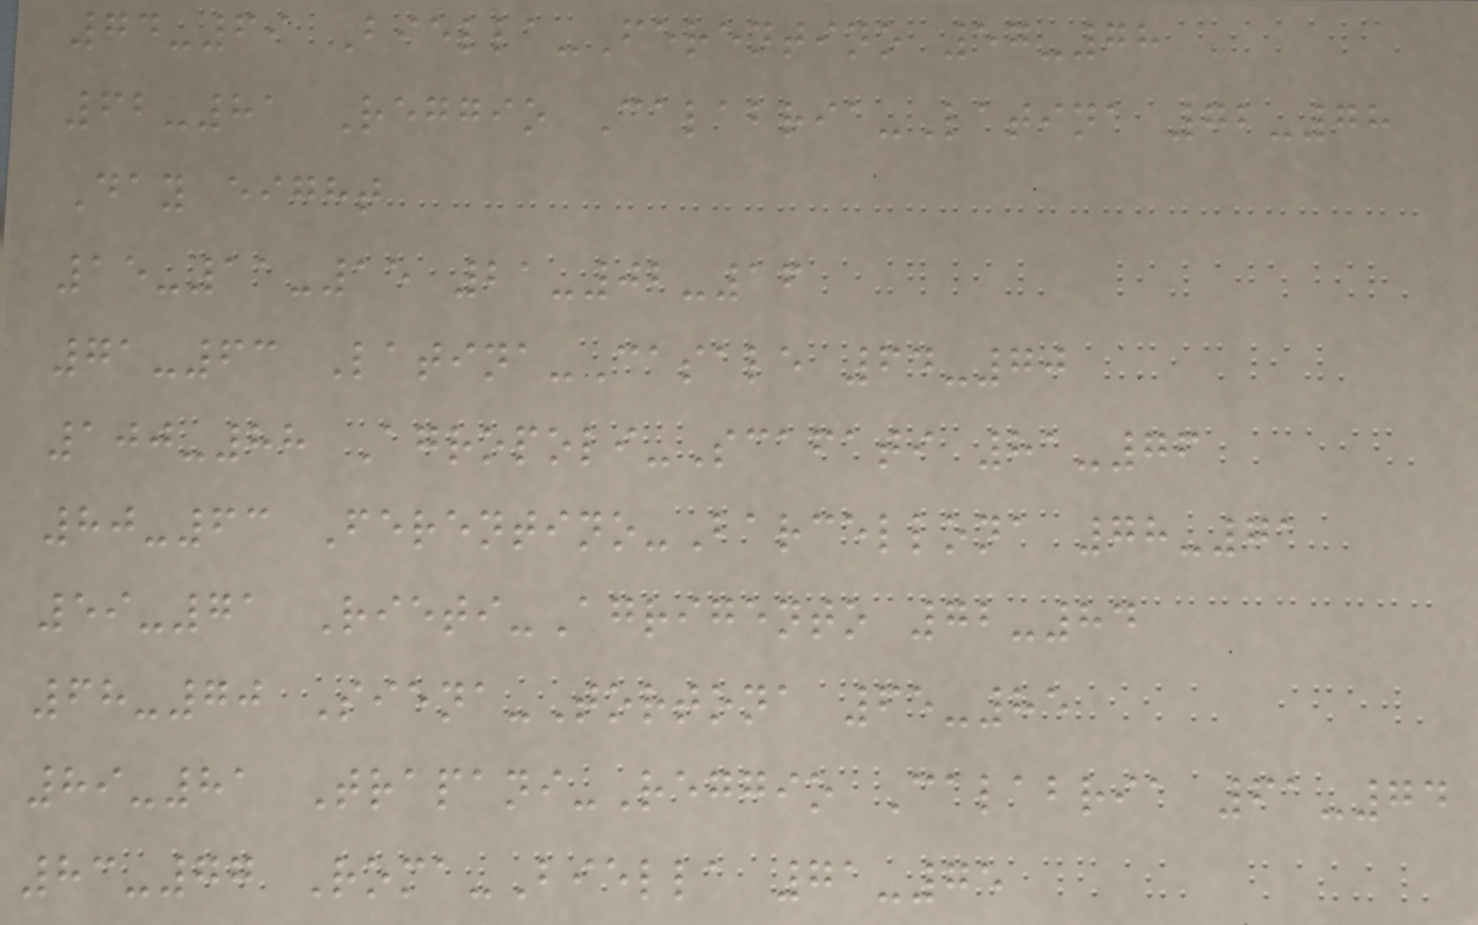74-69 Biella-Ferentino 57-78
62-81 Reggio Calabria-Latina 72-78
Day eight
15-11-15 21-02-16
71-63 Latina-Casale 64-70
100-88 Agropoli-Scafati 81-76
80-63 Ferentino-Barcellona 78-71
59-71 Rieti-Agrigento 72-84
68-70 Siena-Tortona 65-85
89-81 Trapani-Reggio Calabria 61-74
83-77 Roma-Biella 71-75
